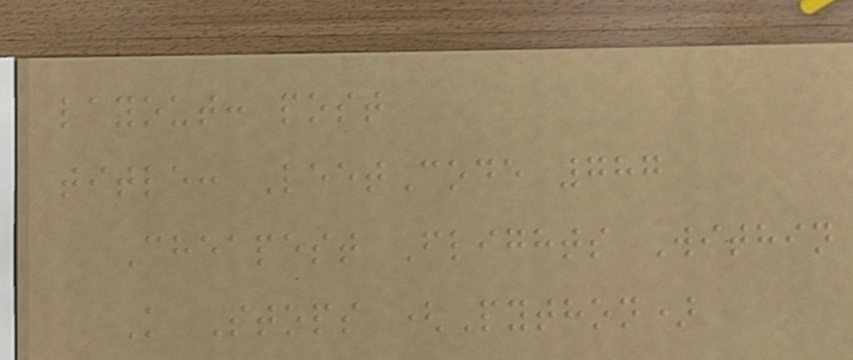layout: post
title: LeetCode 787
Cheapest Flights Within
K Stops (Python)
